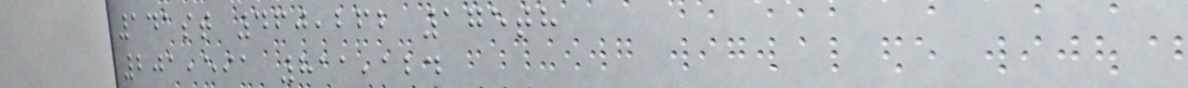141st 460,262 175th
201,591 811,124
